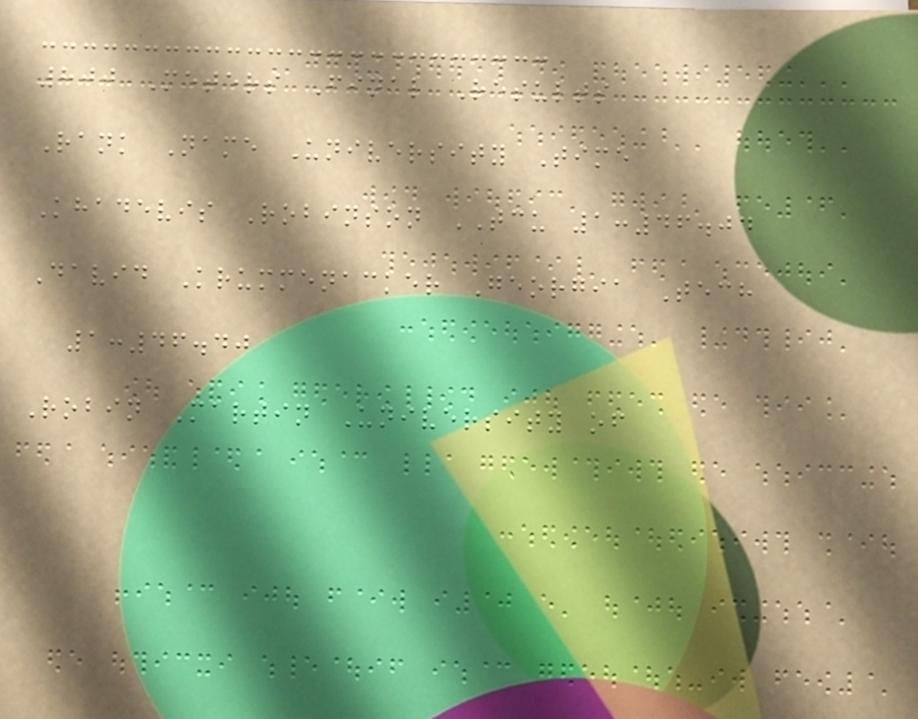800 Meters Final Results
Rank Name University Time
Khadevis Robinson TCU 1:46.04
David Krummenacker Georgia Tech
1:46.40
Robin Martin University of
